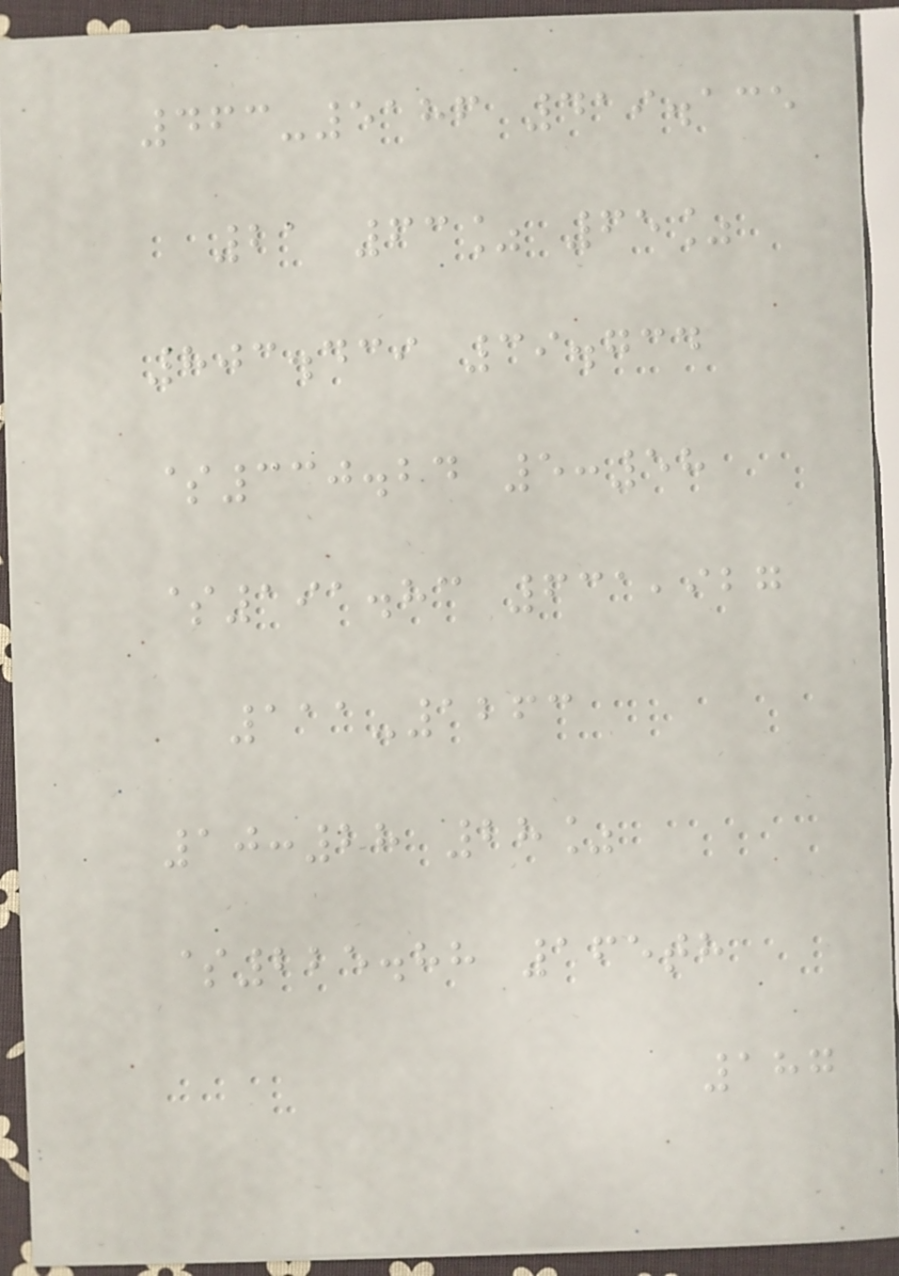463-5186 419.135
21 63% 65%
803.439 39.734
$330.24 5:58
$191.83 631,927
111-1263
10:28 28%
$225.88 165th
187
